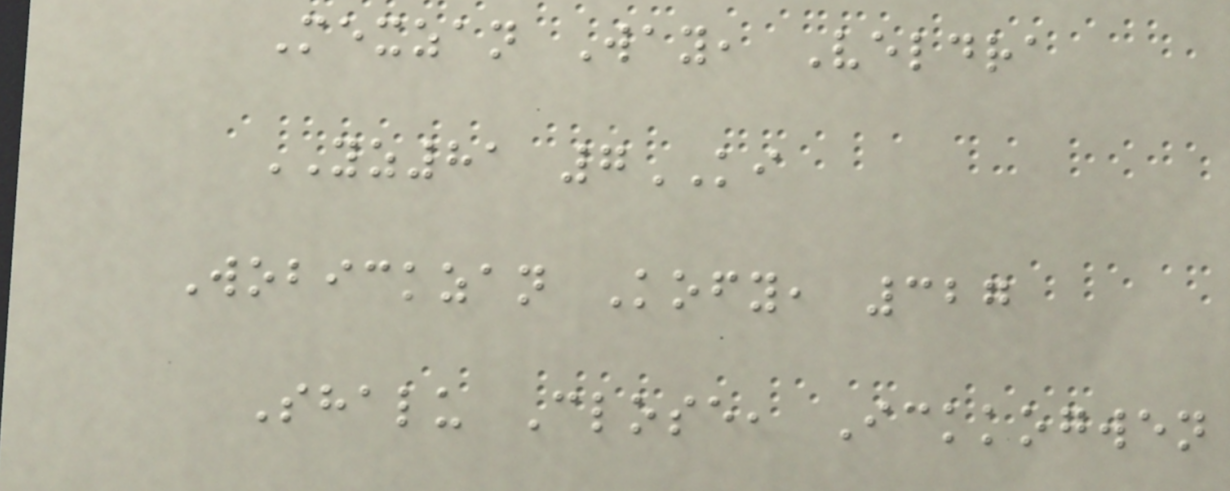Mexzan Way, Veldra
YZ81 7KI
Wobickzan Kofy, 327
Shalu Close, Ickkogwen
